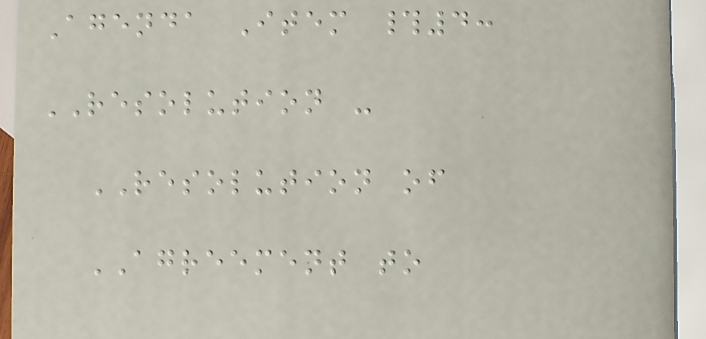Agenda Item #4:
RESOLUTION -
RESOLUTION of
AGREEMENT to
